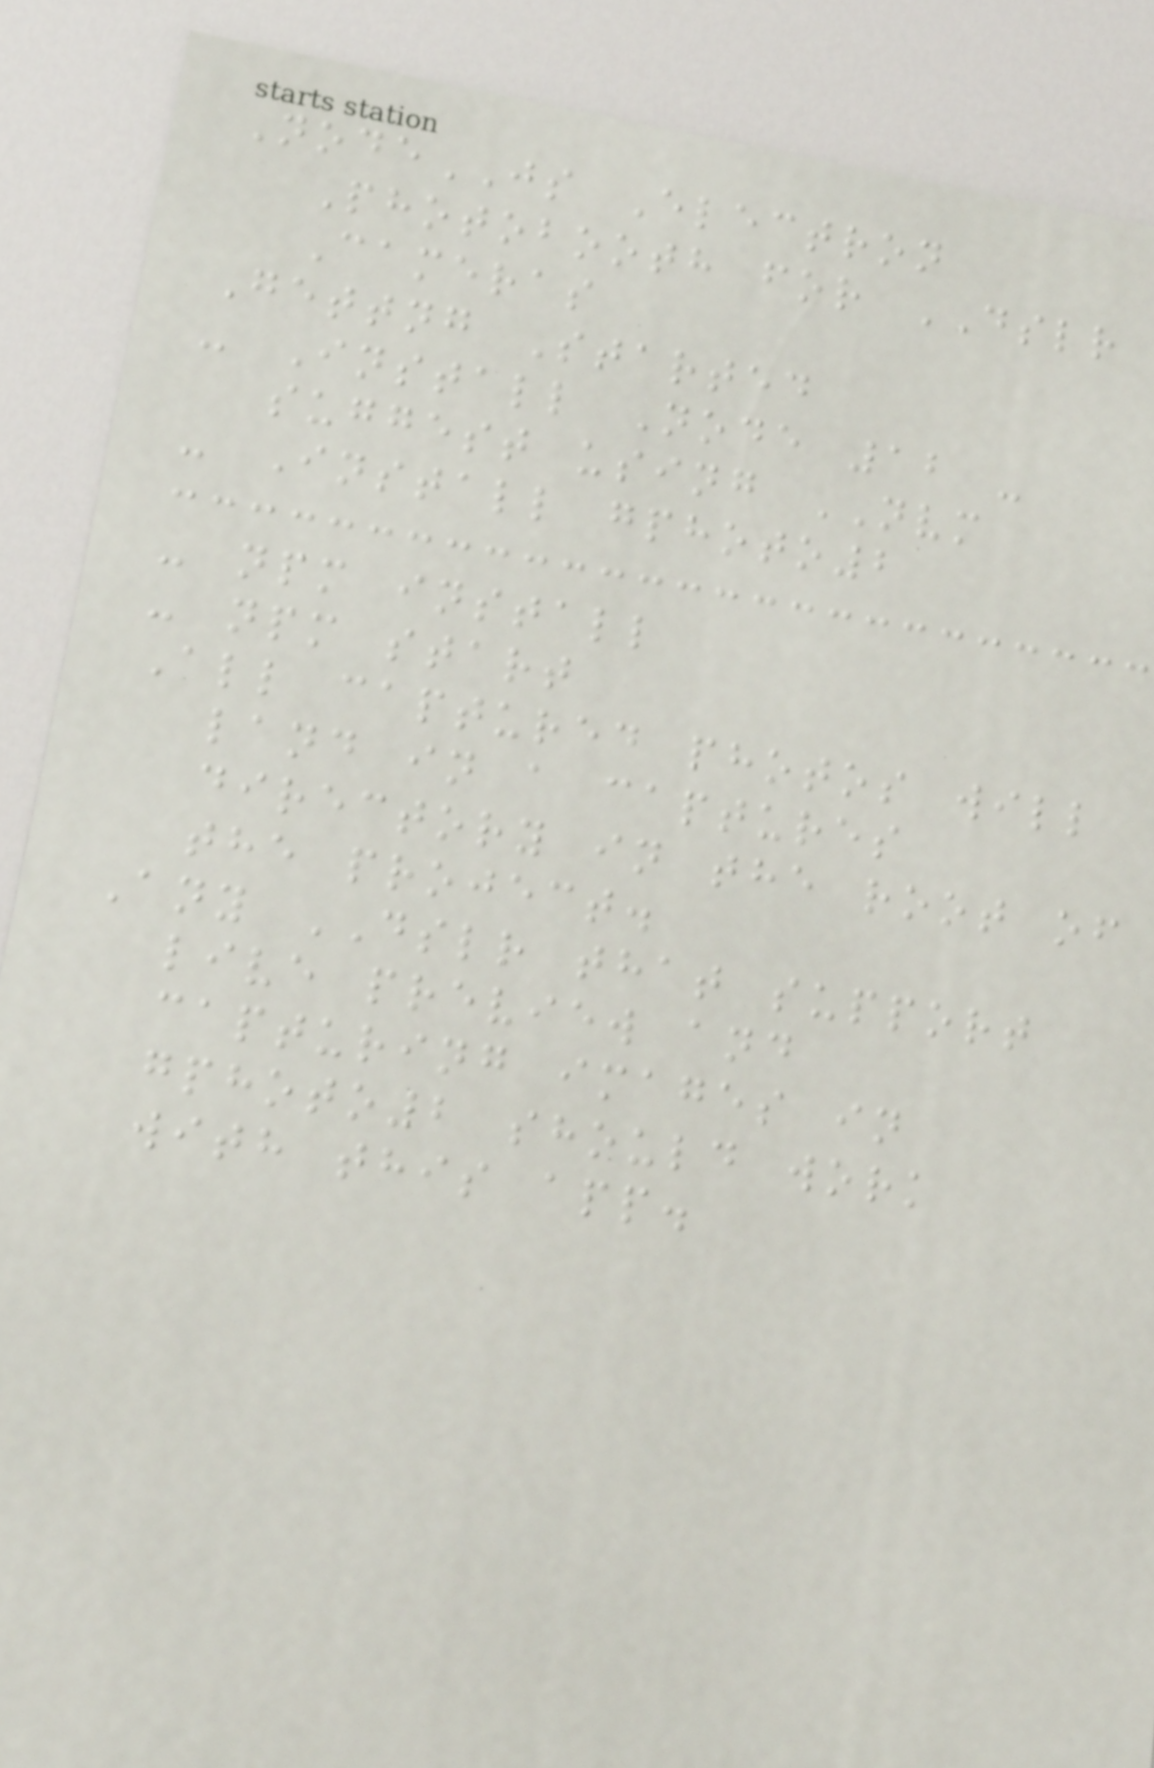NodeJS Electron
Photobooth for DSLR
Cameras
Gettng Started
- Install Node 12 -
suggest using NVM
- Install gphoto2
- npm install
- npm start
All captured photos will
land in a captures
directory in the root of
the project.
Any DSLR that support
live preview and
capturing images in
gphoto2 should work
with this app.
